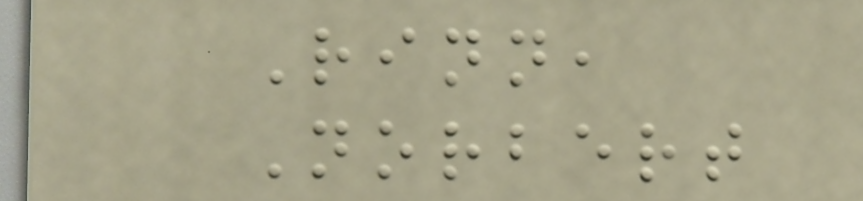Rinn,
Norbert
